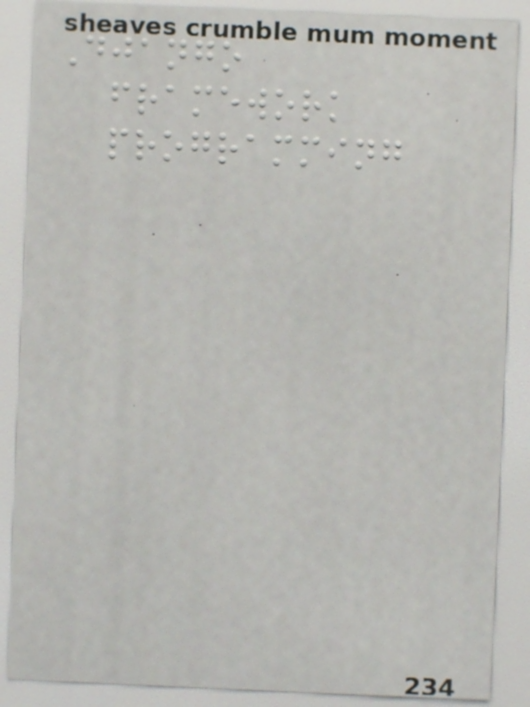Django
framework
programming
